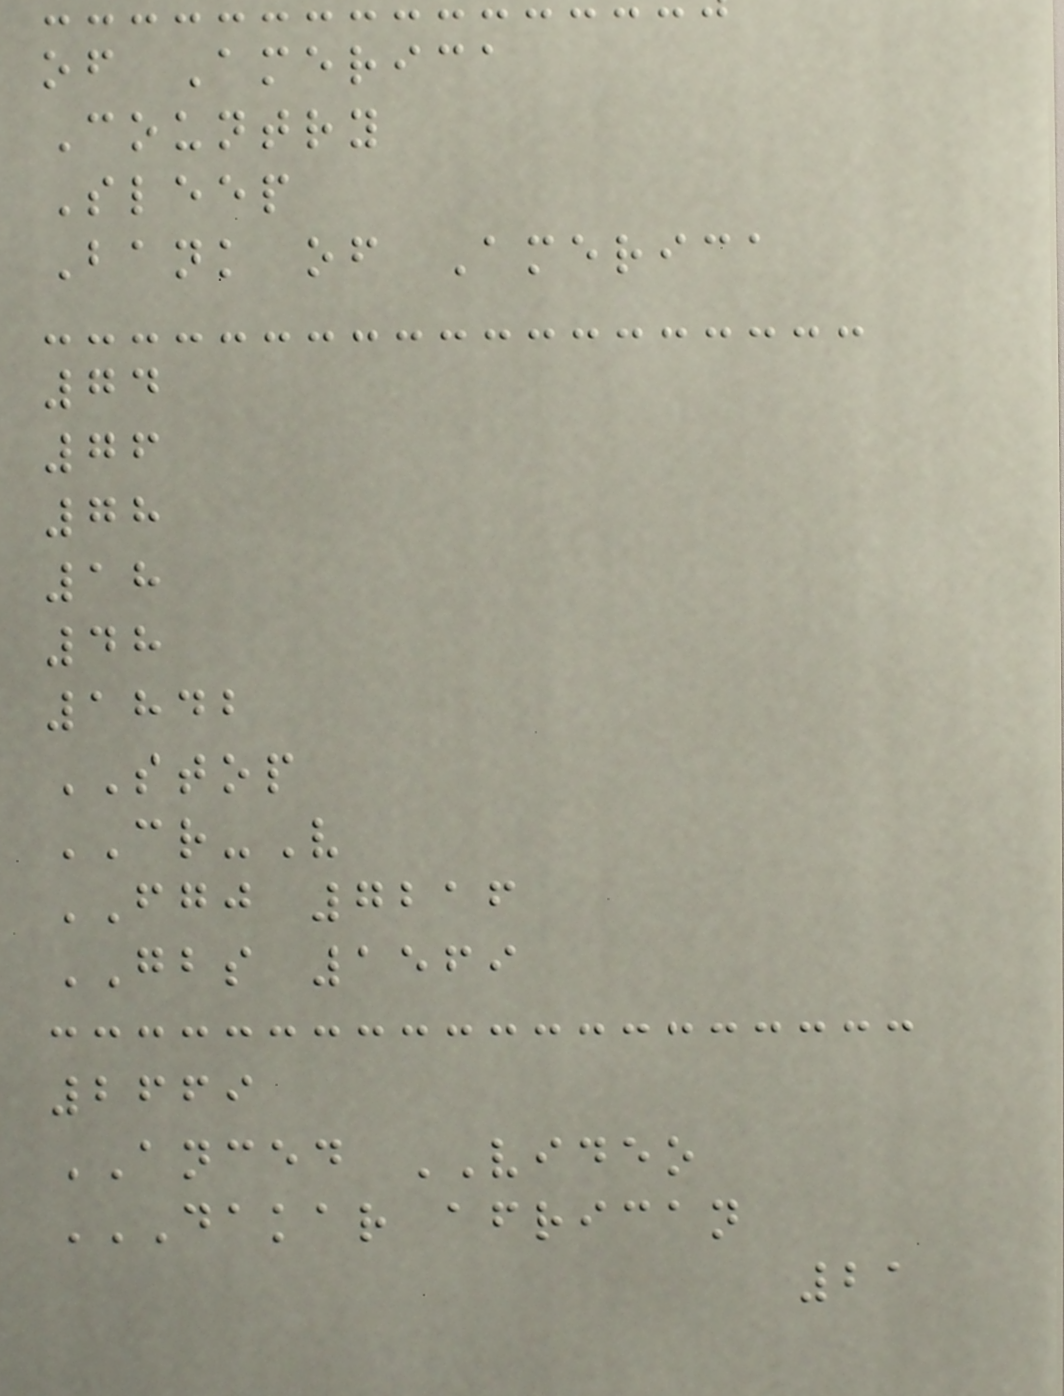of America
Country
Sleep
Bank of America
74
76
78
18
48
1842
STOP
CR-V
FGJ 7216
GBS 1569
2669
ANCED VIDEO
DAKAR AFRICAN
21
